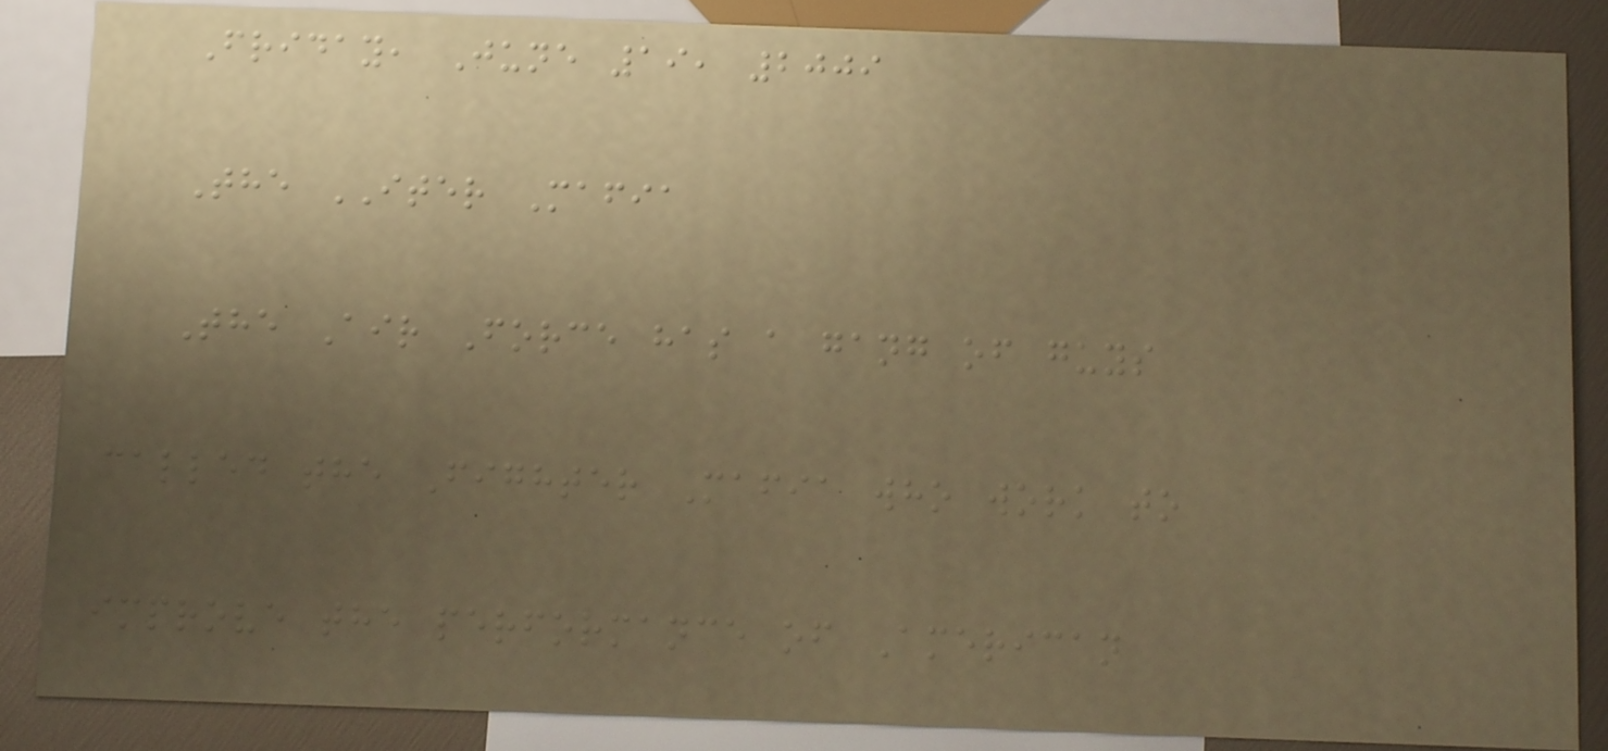Friday, June 19, 2009
The ITER Mafia
The Air Force has a gang of guys
called the Fighter Mafia who work to
improve the performance of American
